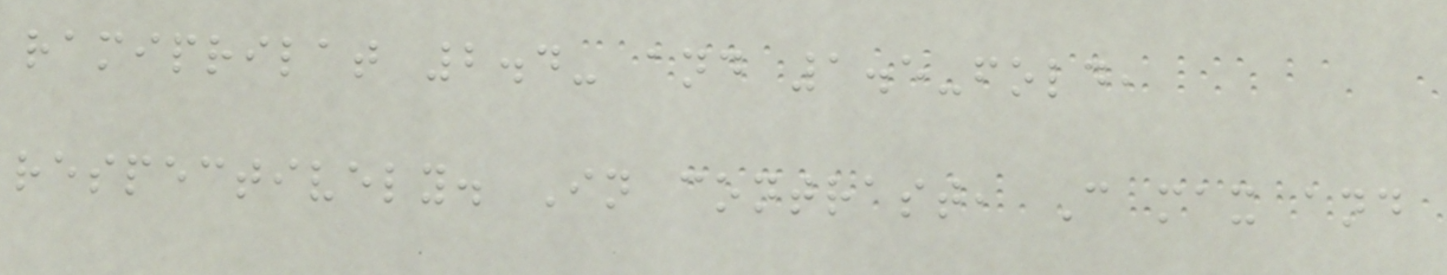ramiprilat 2.4- and 1.5-fold,
respectively. In contrast, C max and
